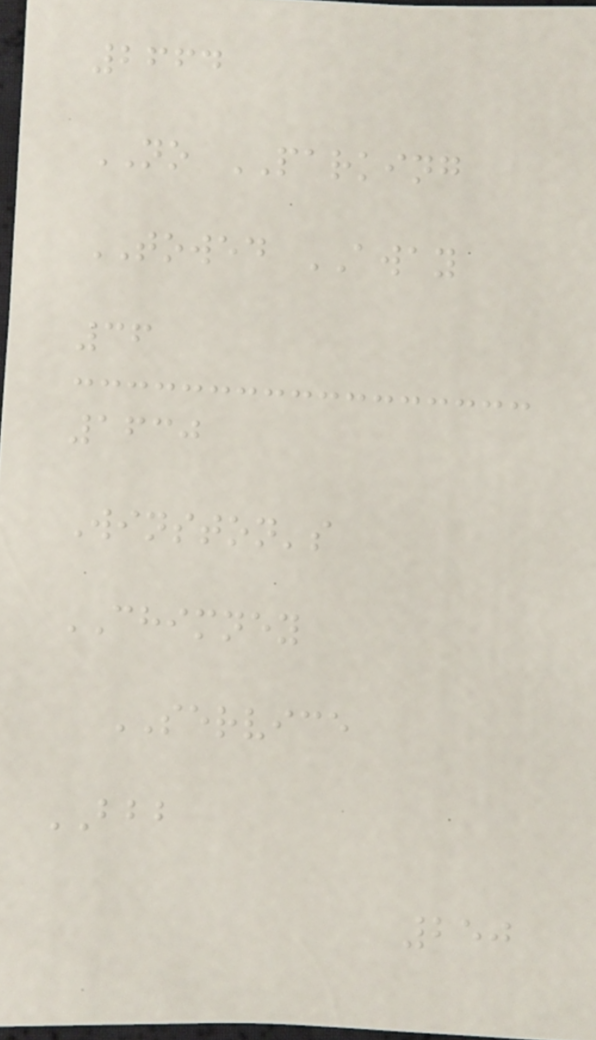2664
NO PARKING
TOWED AWAY
36
1630
Winston's
CHIMNEY
SERVICE
BBB
250
